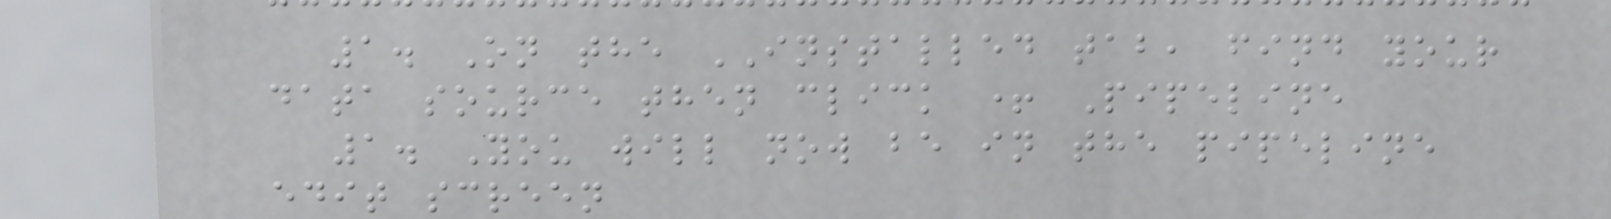1. On the INSTALLED tab, find your
data source then click + Pipeline
1. You will now be in the pipeline
edit screen
